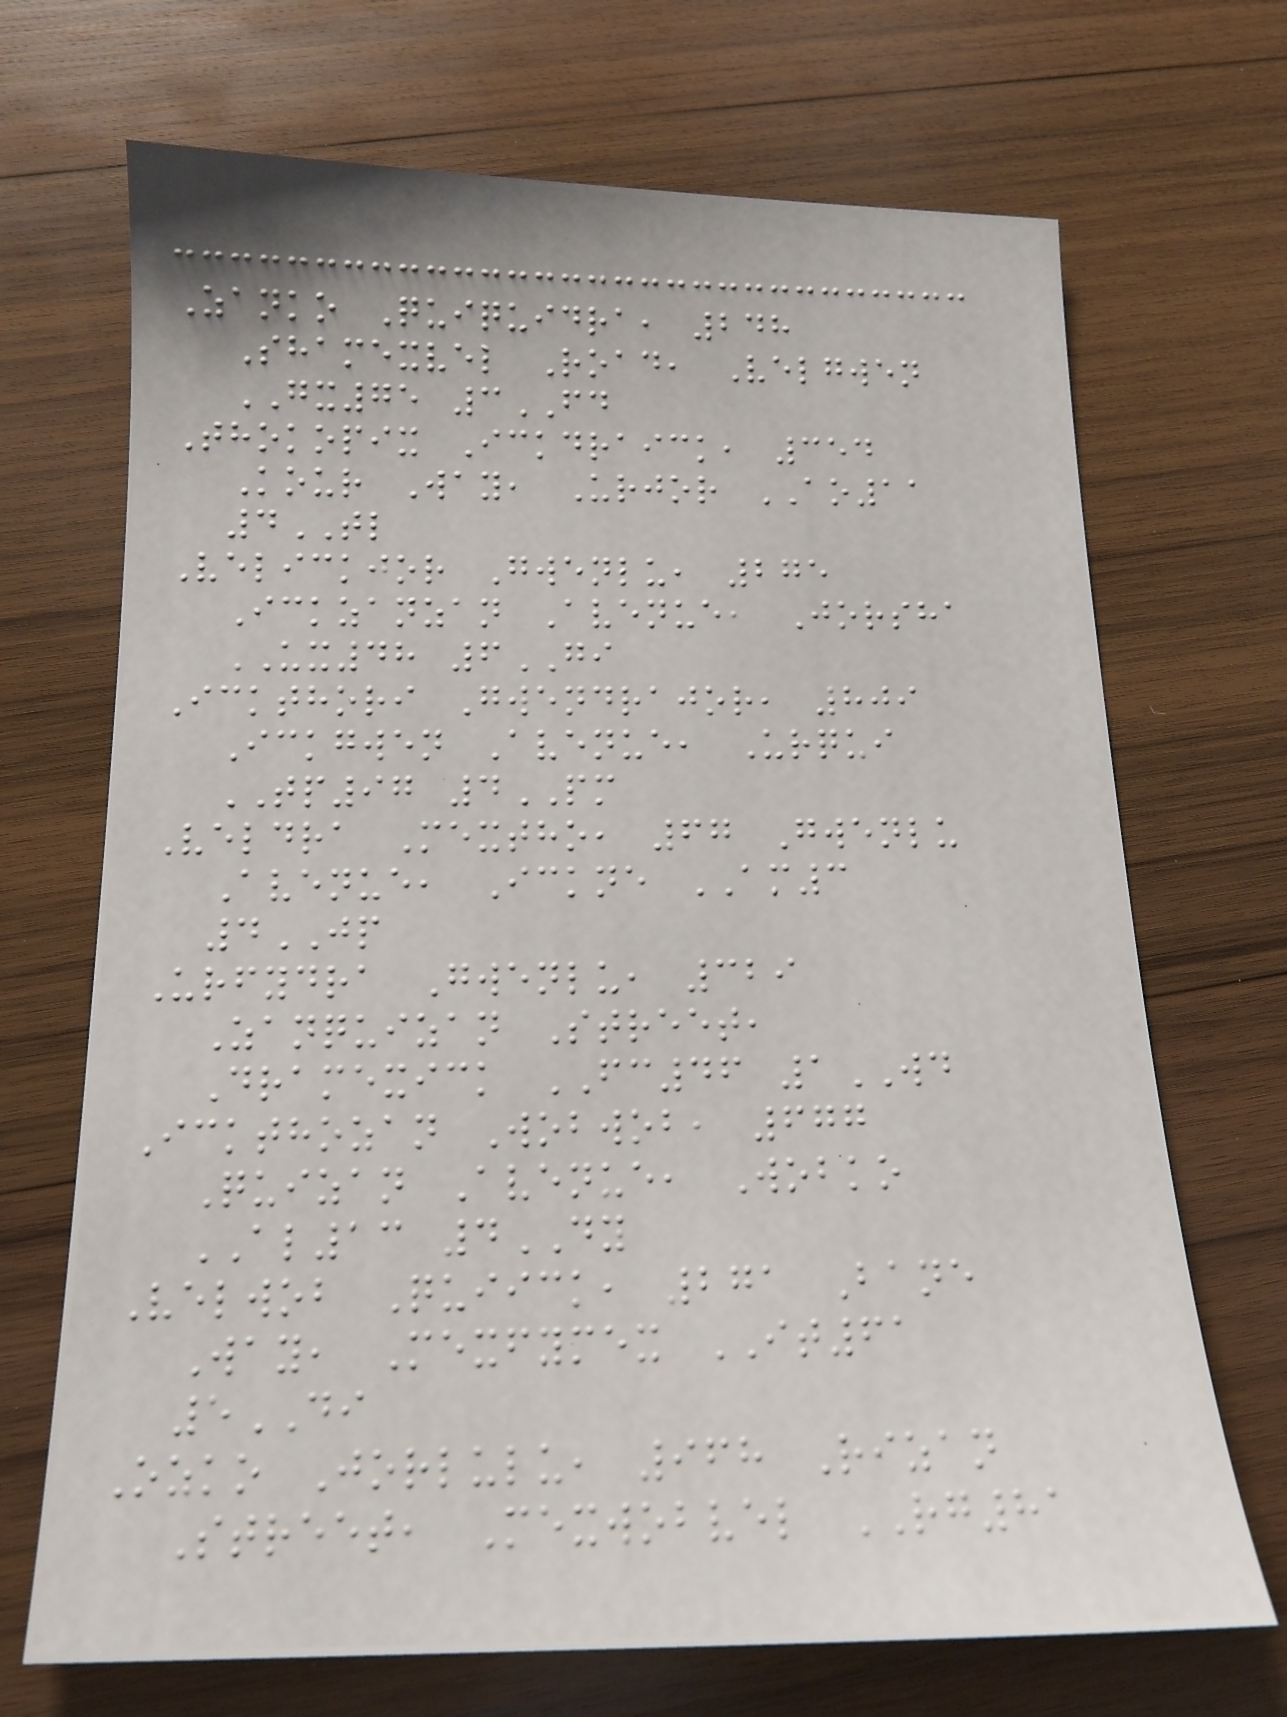Zanko Quiquidra, 248
Shamexvel Road, Velgwen
GX75 3FD
Thokopix Ickdraick, 354
Kour Way, Urjor AO11
4TL
Velickjor Gwenlu, 275
Ickzanzan Avenue, Jorsha
UX48 6GI
Ickthori Gwendrajor, 809
Ickgwen Avenue, Urqui
TP97 4PM
Veldra Mextho, 67 Gwenlu
Avenue, Ickne AM3
4JP
Urfydra Gwenlu, 329
Zanquizan Street,
Dramexick FC46 1WD
Ickthozan Wobwob, 677
Quizan Avenue, Wobko
AL13 4DY
Velwob Quiick, 271 Bane
Way, Mexfymex IT61
5DI
Ozko Jorlulu, 968 Rizan
Street, Mexwobvel RG81
